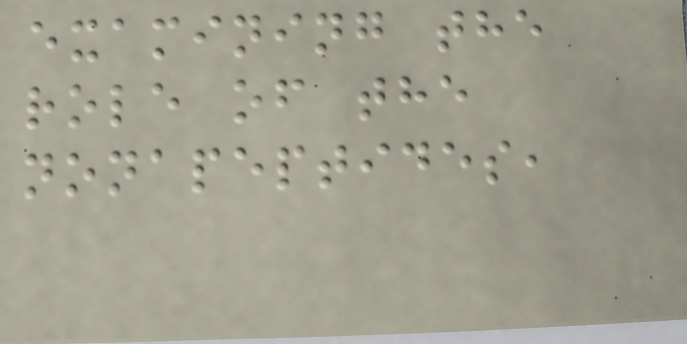examining the
role of the
nonapeptides,
